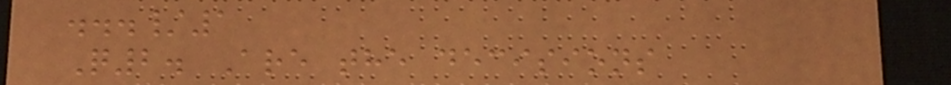.../1
Q2. Are the decisions
